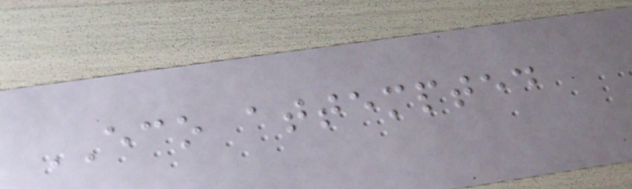ECO attempted
